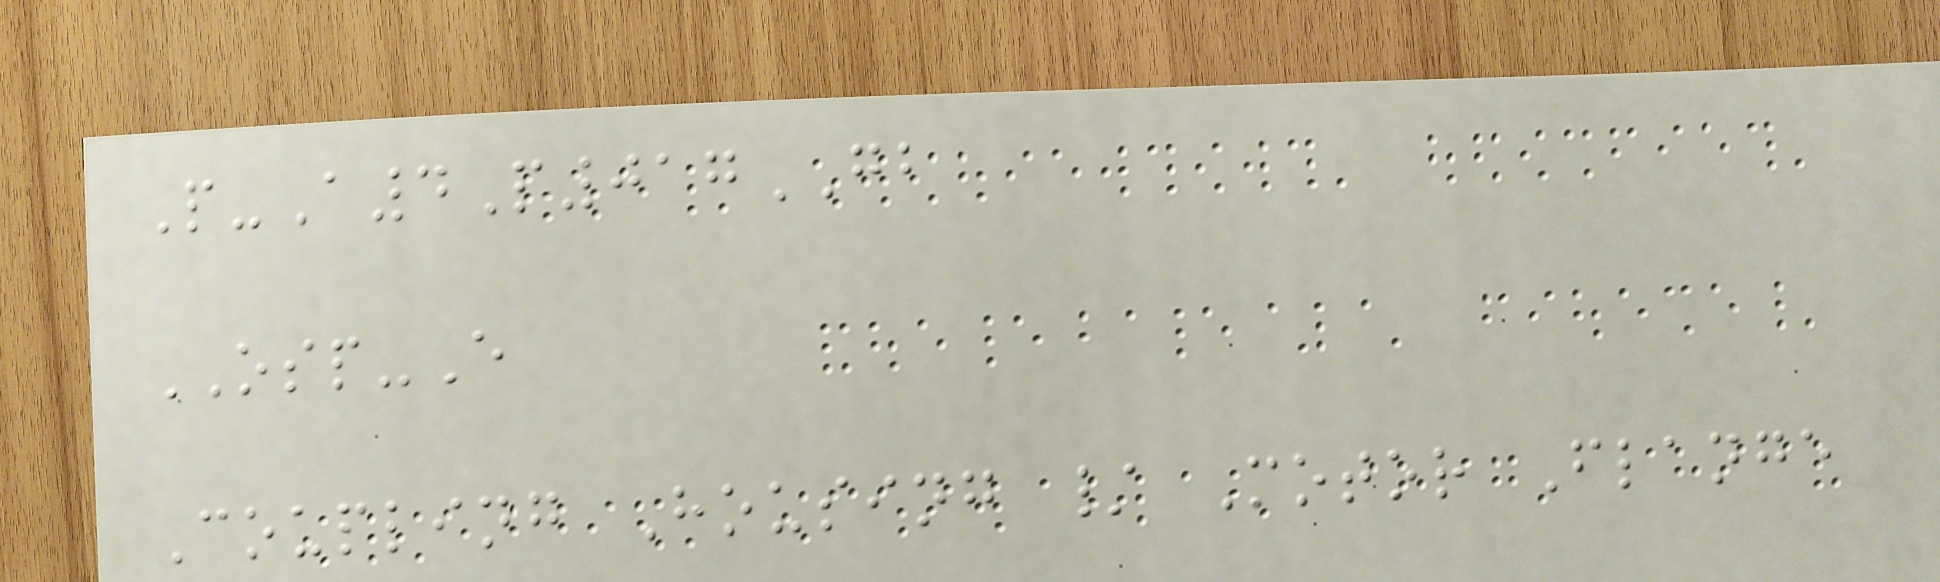P-A4P017GB
OSP-E
Coupling Housing / Motor Flange
